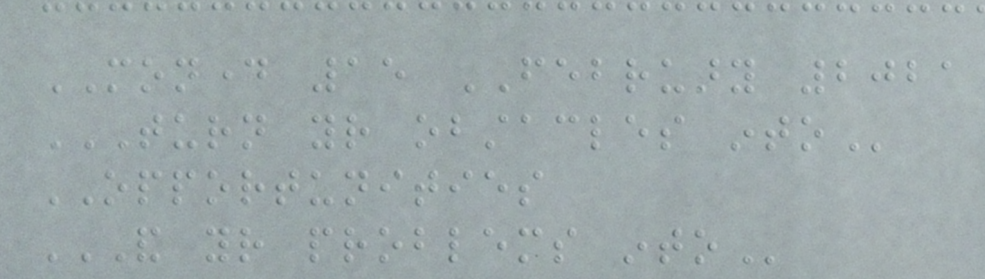MONDAY 15 FEBRUARY 2021
TURN YOUR OBSTACLES INTO
OPPORTUNITIES
AND YOUR PROBLEMS INTO
